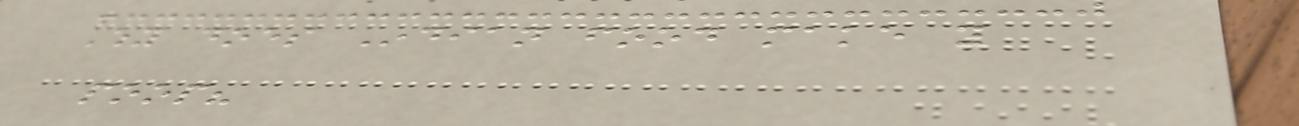Why does Indian food make you
poop?
